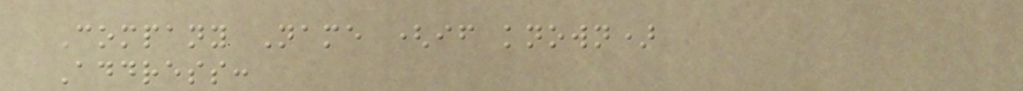Company Name (if known)
Address:
